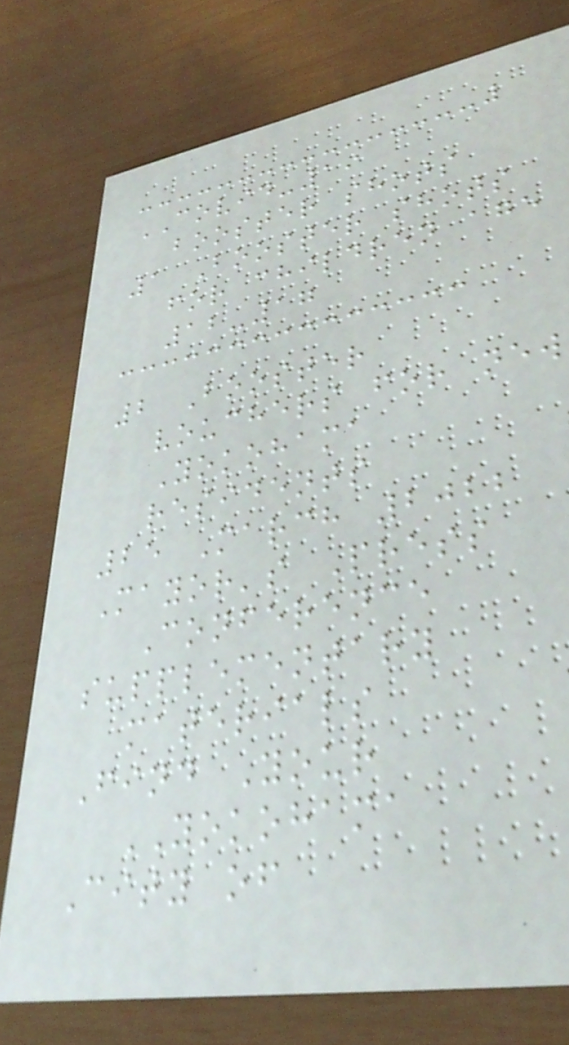COVID-19
booster shots
1 Booster shots
for children age
12-17
2 Booster
vouchers for new
Yokohama
residents
25 March 2022
Mayor's Press
Conference
supplementary
materials
Find Your
YOKOHAMA
City of
